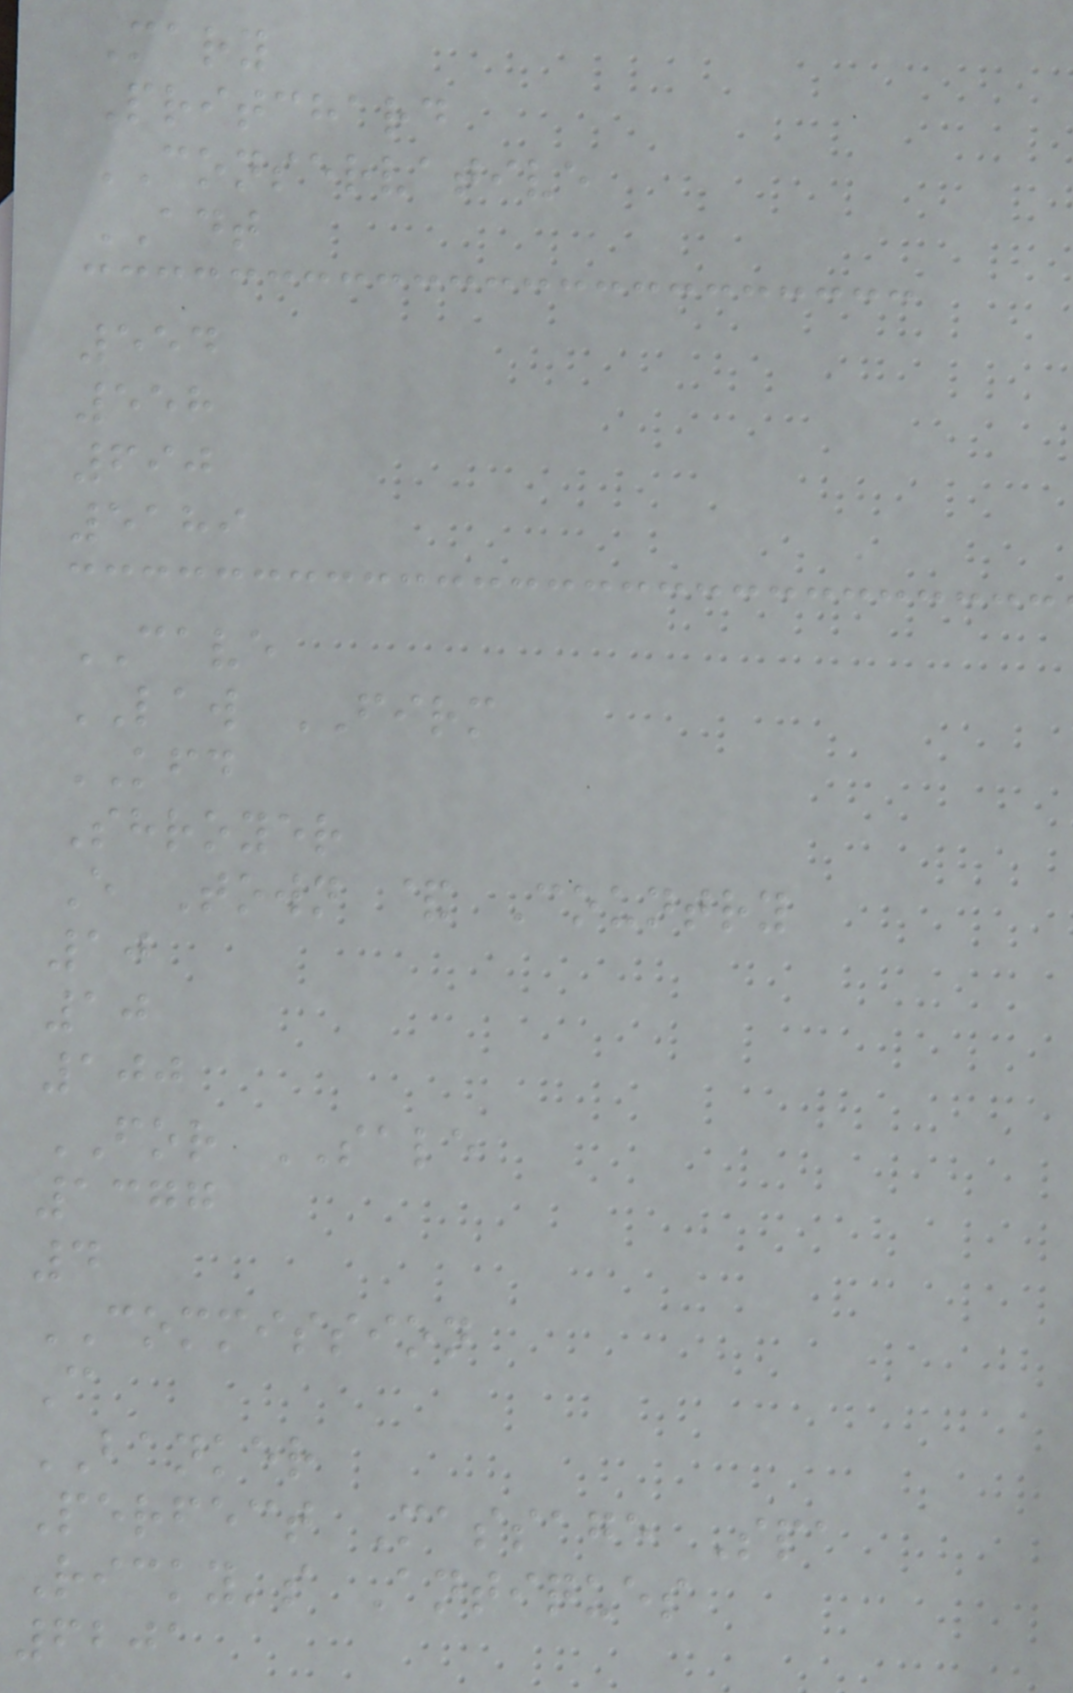Mary
Pritchard
CONSERVATIVE
ADT
554
558
690
5189
CAVE
LAW FIRM
KFD
Shroyer
E Town & Country
10
10
100
FOR SALE
1377
4
COMMISSION
C
BANKER
Perfect Massage Spa
Ricky's Antiques
6201
